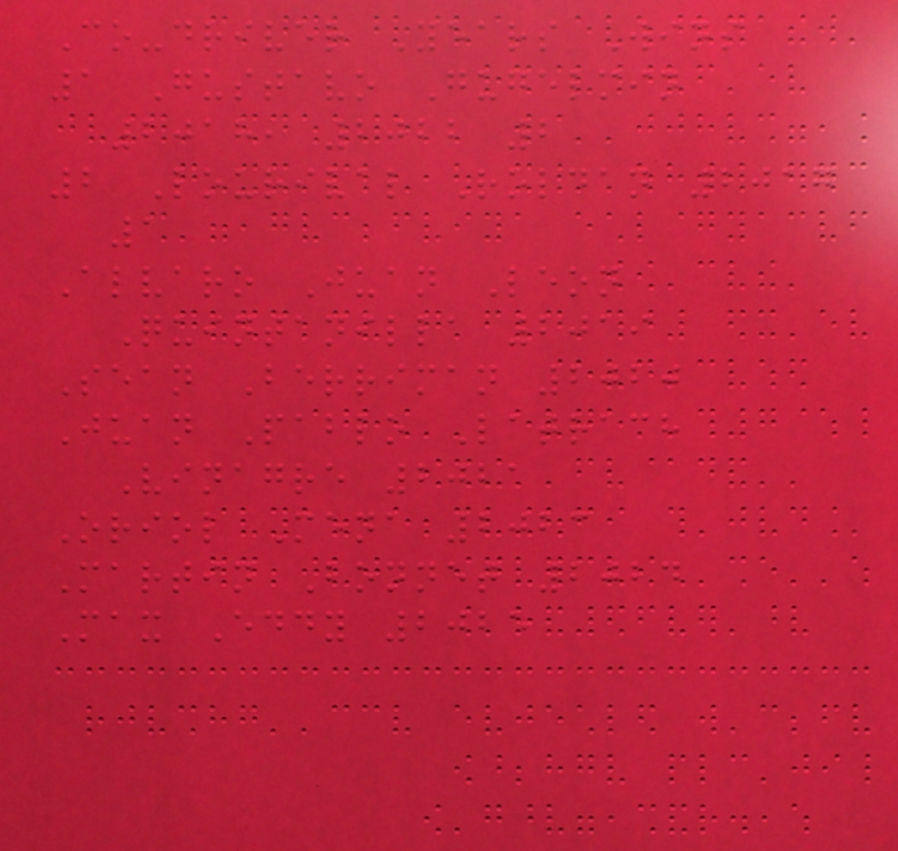Co-driver Years Wins
1 Gustavo Gugelmin
2018, 2022 2
2 Lourival Roldan 2017
1
Alvaro Juan Leon
Quintanilla 2019
Sean Berriman 2020
Juan Pablo Latrach
Vinagre 2021
Oriol Mena 2023
Martin Bonnet 2024
Max Eddy 2025
